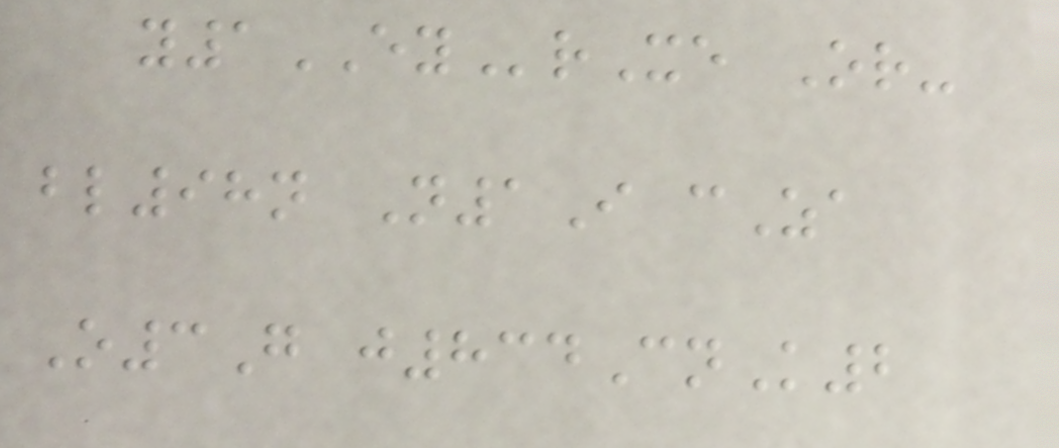y1EYrXe Or-
bl98n N1I cZa
O3G j834CnK2
